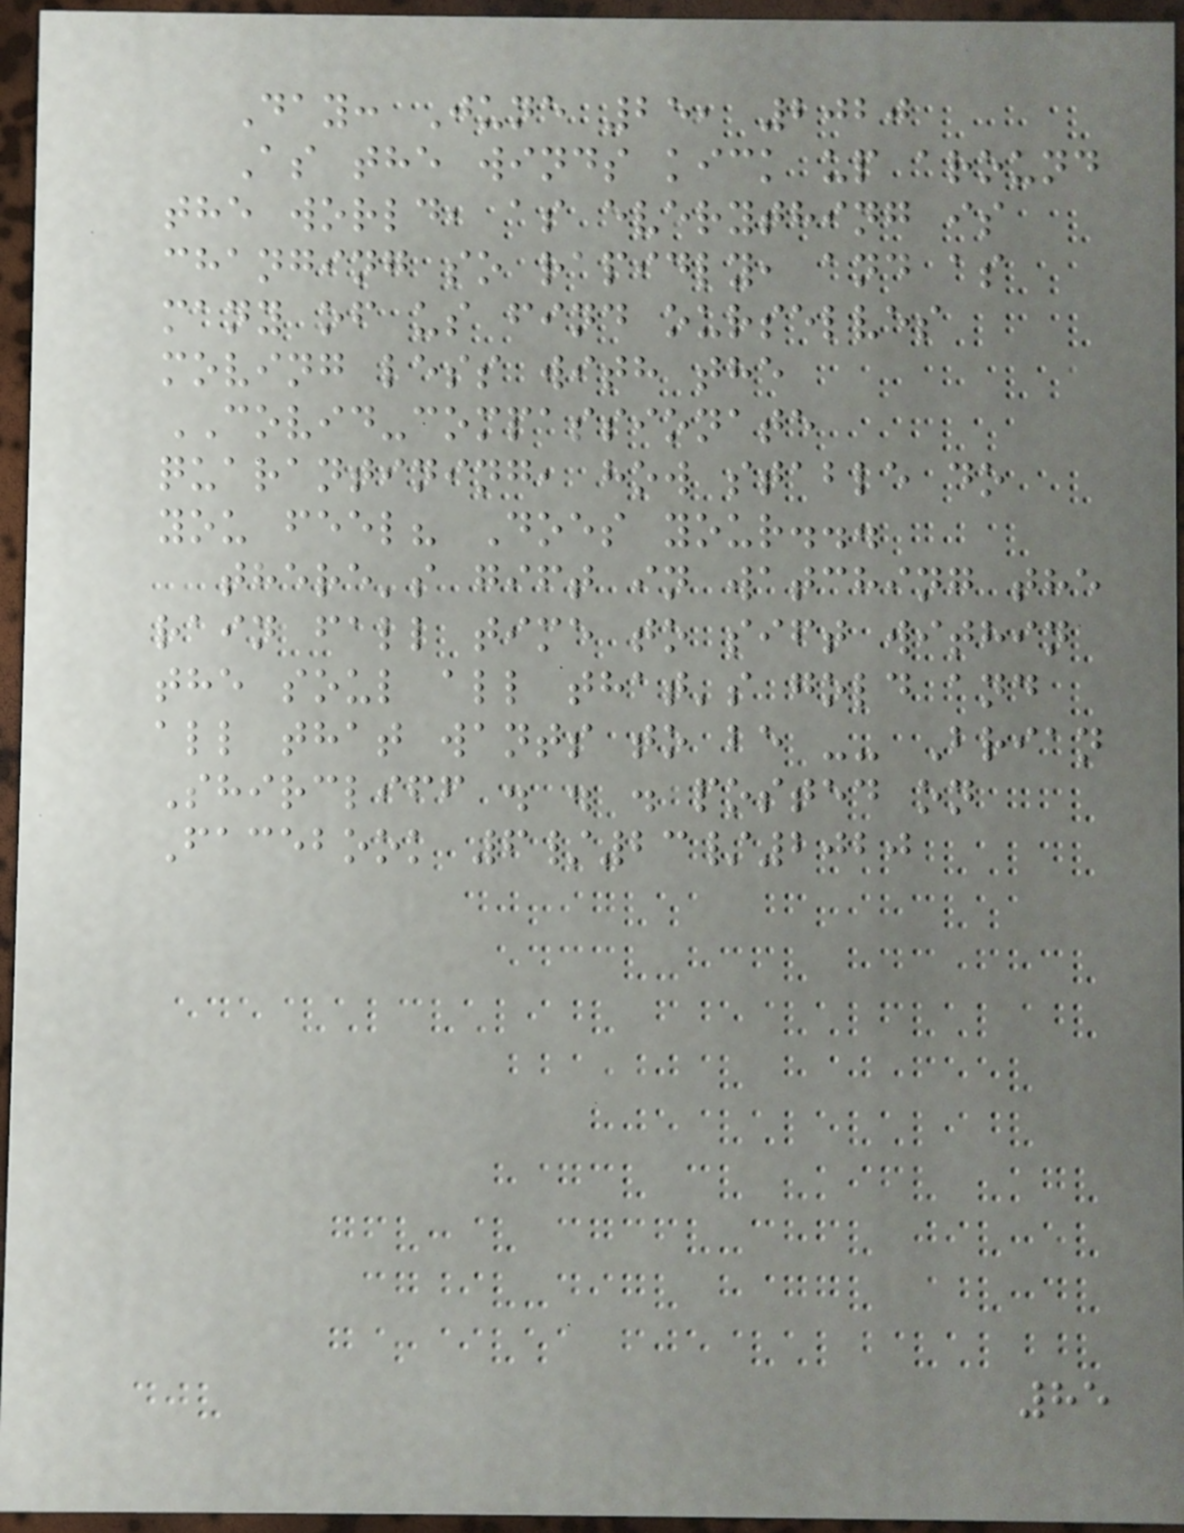Day: June 25, 2020
As the winds kick up around
the world, as everything is
changing so rapidly, and as
many of us find ourselves
moving less with the
COVID-compassionate
quarantining, how stable do
you feel? Does your...
there's gift in watching the
rain fall time to sift within
the soul all that's gold and
all that wants to be -- Brian
Shircliff . . . posted on
Facebook 6/23/2020
85
